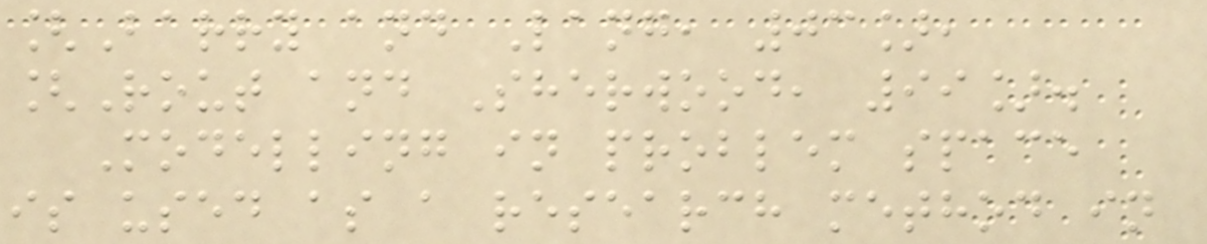[Barry and Lang, 03],
[Rout and Sherwood, 99].
Modelling in problem space
is used as a research method in
